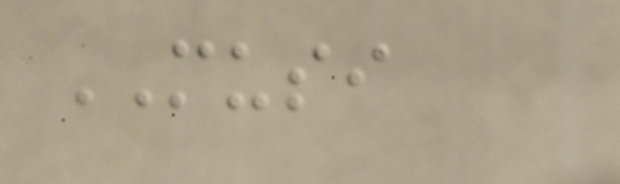MUSI
